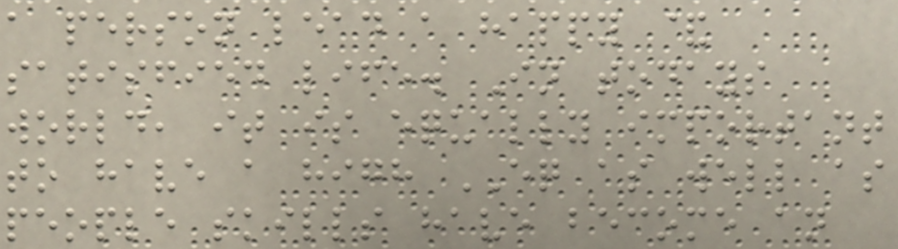a person lead a happy &
satisfied life. In todays
world, it is equally important
to have a high EQ as well as
people skills have become an
